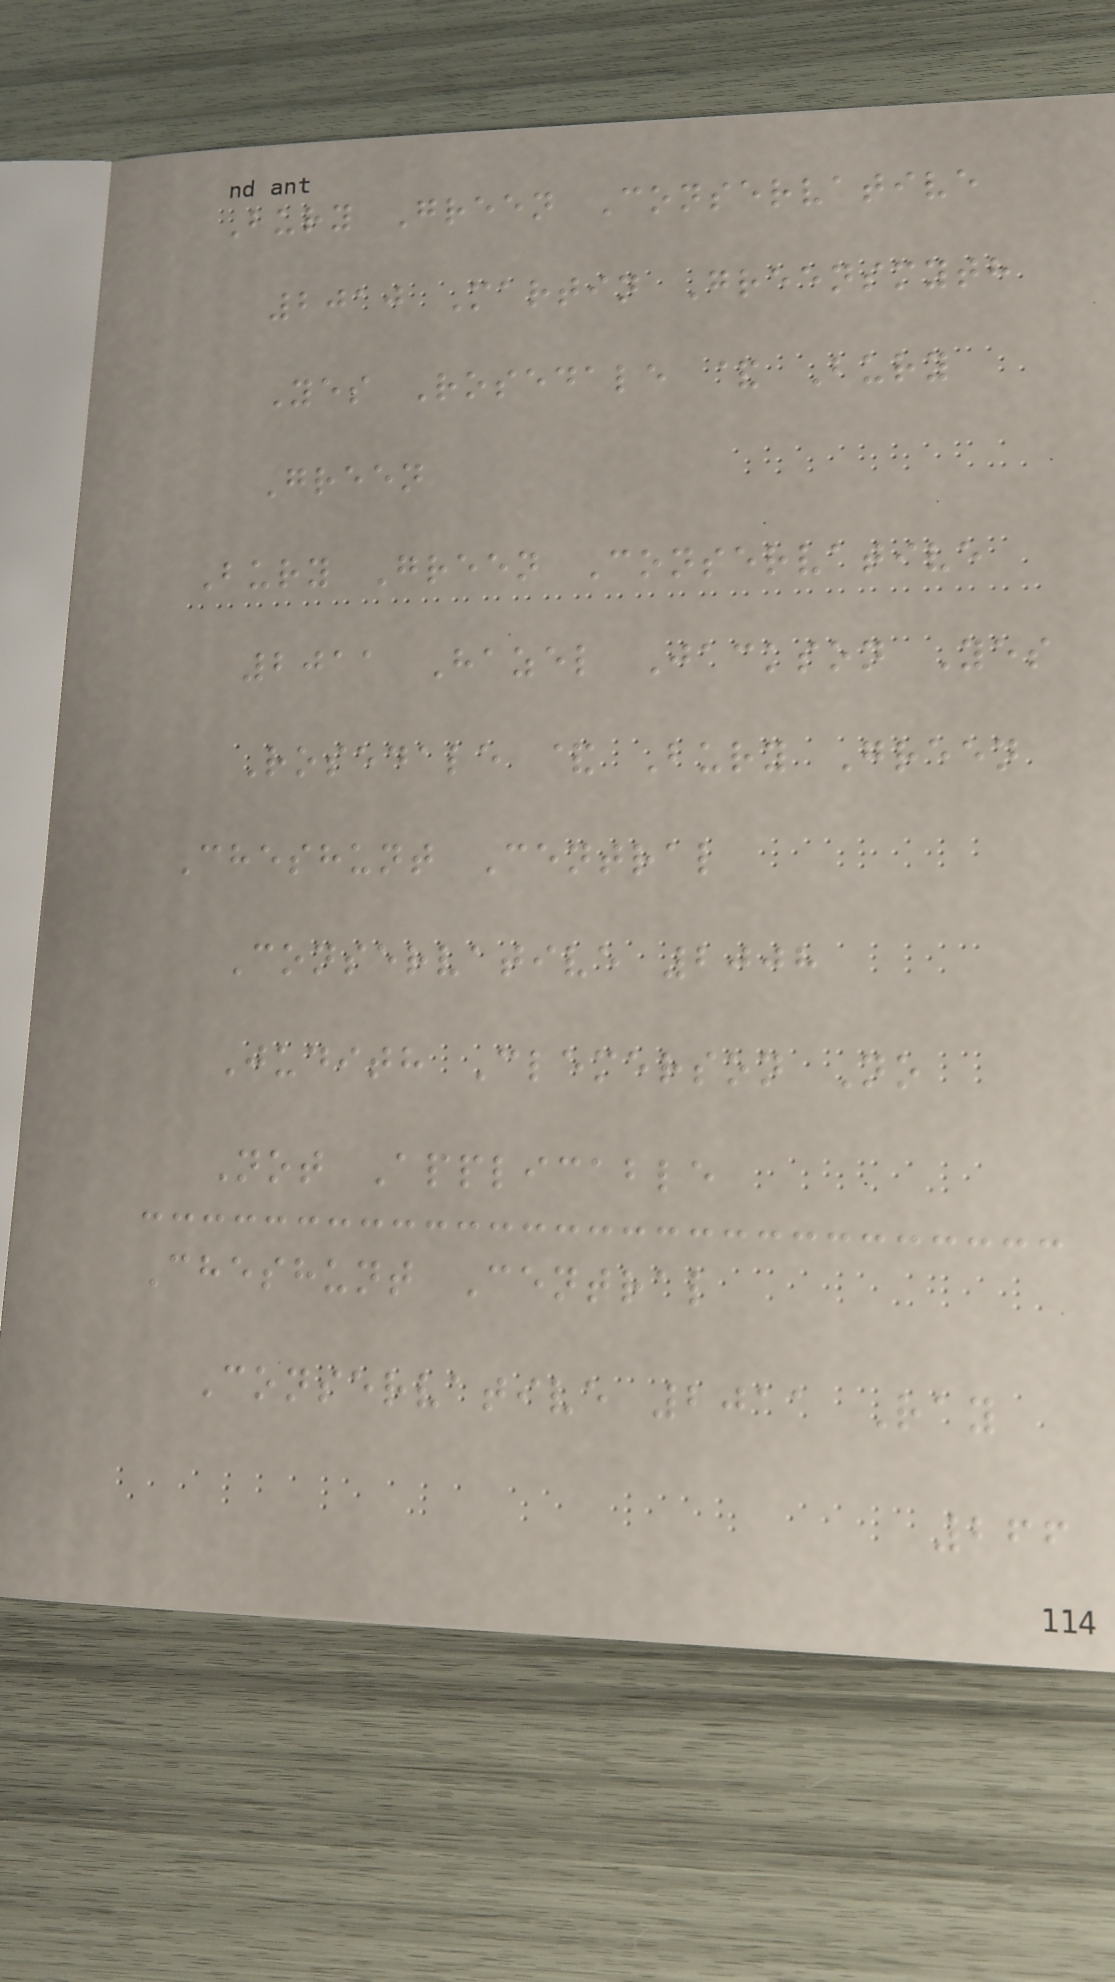Bury Green Conservative
2010 Martin Greensmyth
Yes Rosedale & Bury
Green
Bury Green Conservative
2011 Hazel Jackson Yes
Rosedale & Bury Green
Cheshunt Central
Conservative 2008
Judith Clemerson No
Not Applicable
Cheshunt Central
Conservative 2011 Ray
266
